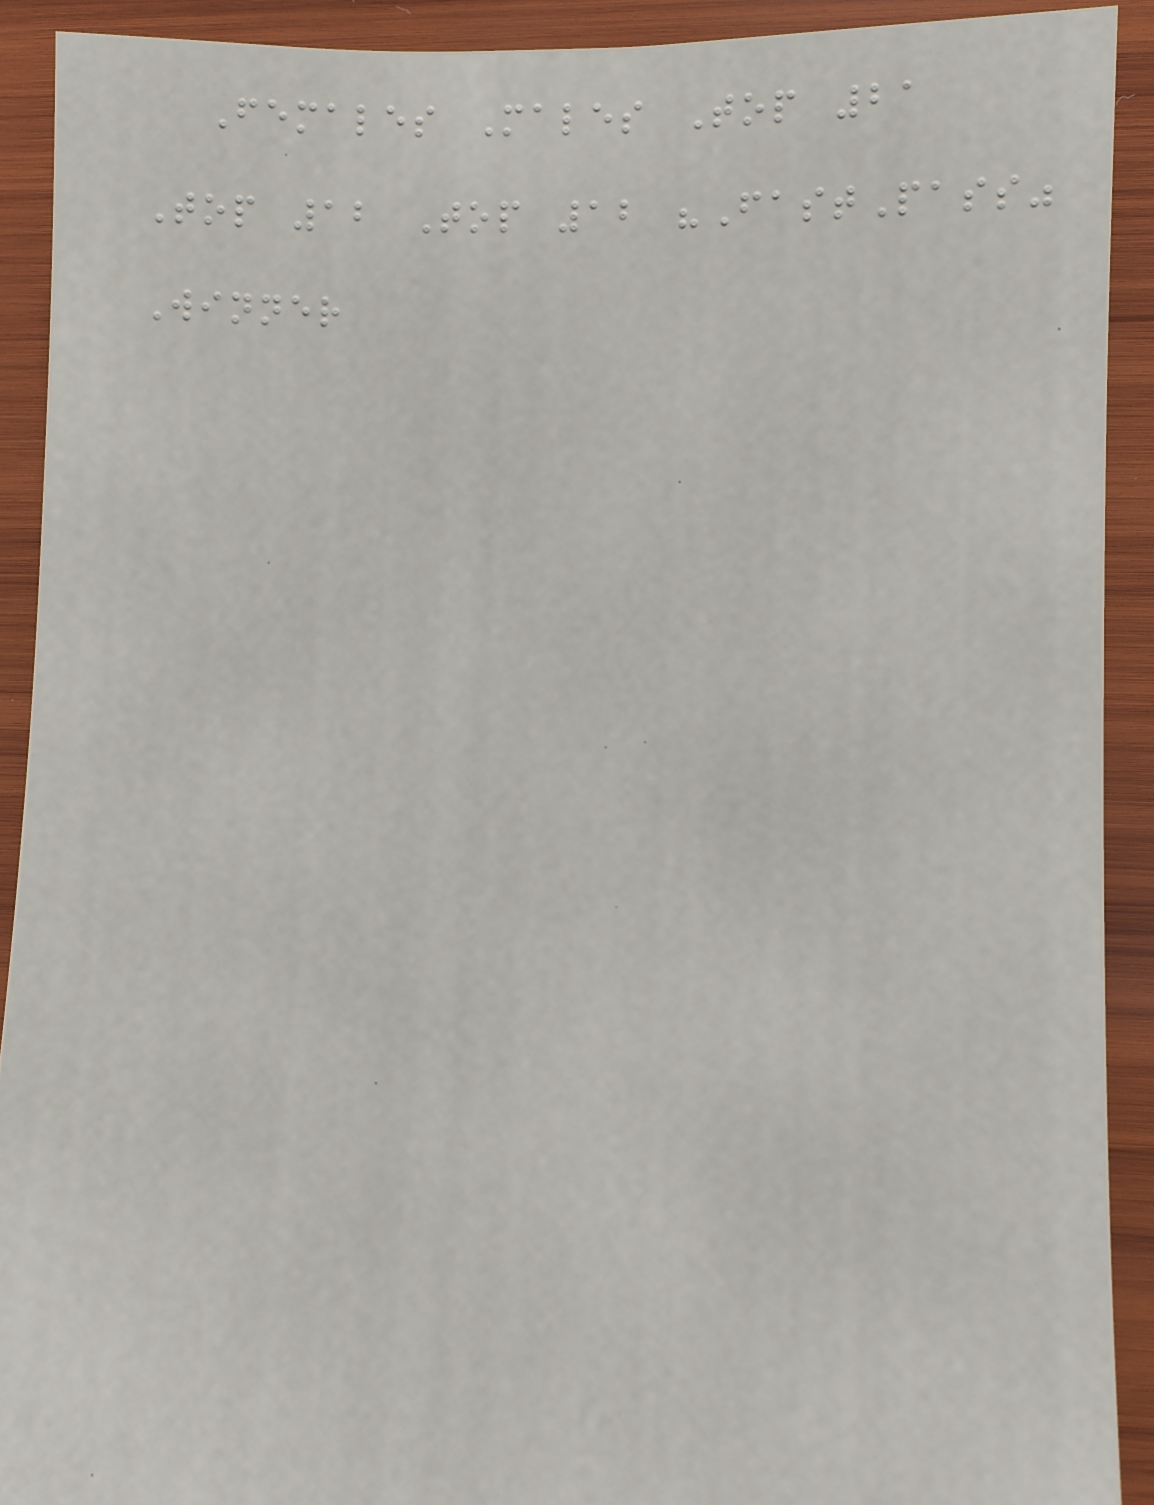Females Males Top 21
Top 12 Top 12 "FastPass"
Winner
